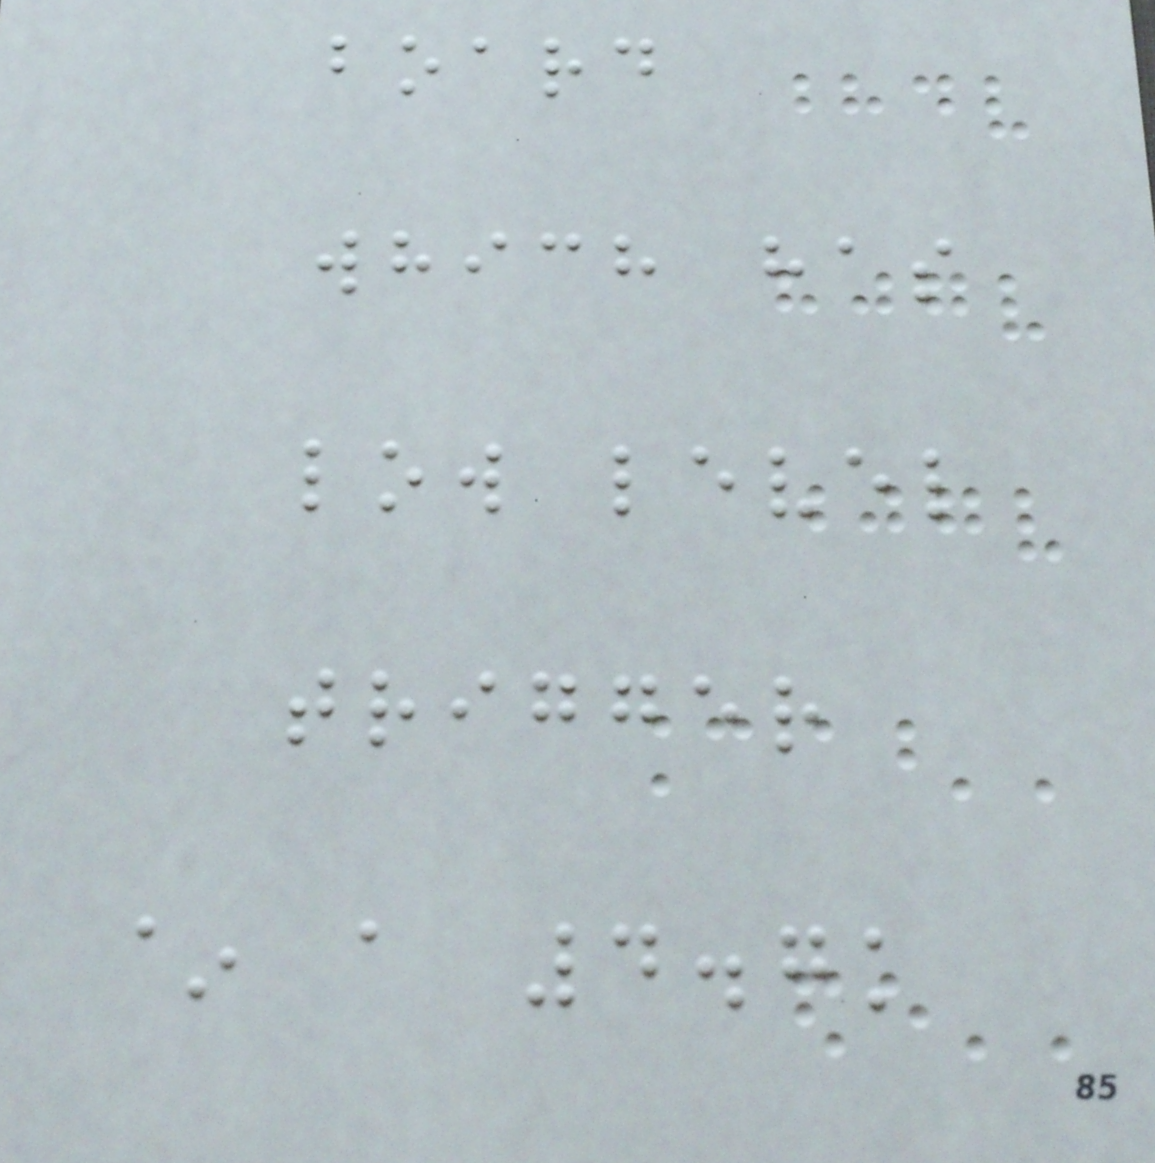board
which has
low level
trigger
~ a 4.7k
